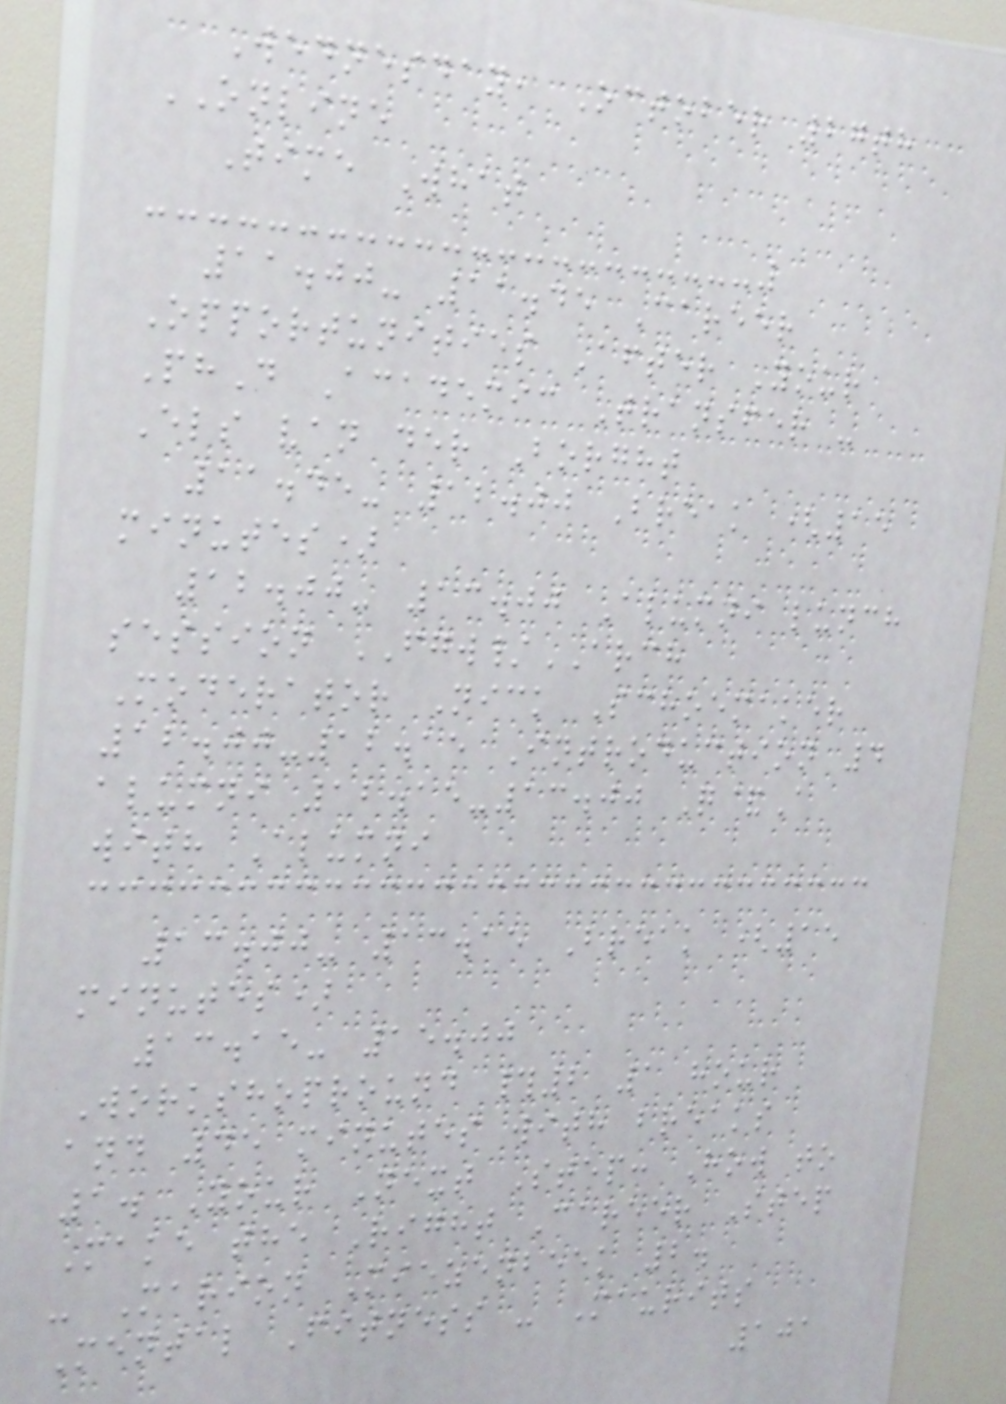Wednesday, October 27th
ONLINE
Time What
11.00- 11.45 Career
Opportunities After Your
PhD Academic Transfer -
Els van der Borght
11.45- 12.00 Break (15
minutes)
12.00- 13.00 Alumni lunch
session FGW/ARCH
Moderator Nick Schoemaker
12.00-12.15 Introduction 4
alumni 12.15-13.00 Q&A
with Alumni
13.00- 13.15 Break (15
minutes)
13.15- 15.00
Workshopround #2 1 hour
and 45 minutes with breaks
1. Your Next Step: How to
Make the Right Career Step
- Marion Miezenbeek 2.
Mental Fitness - Maurits
101
